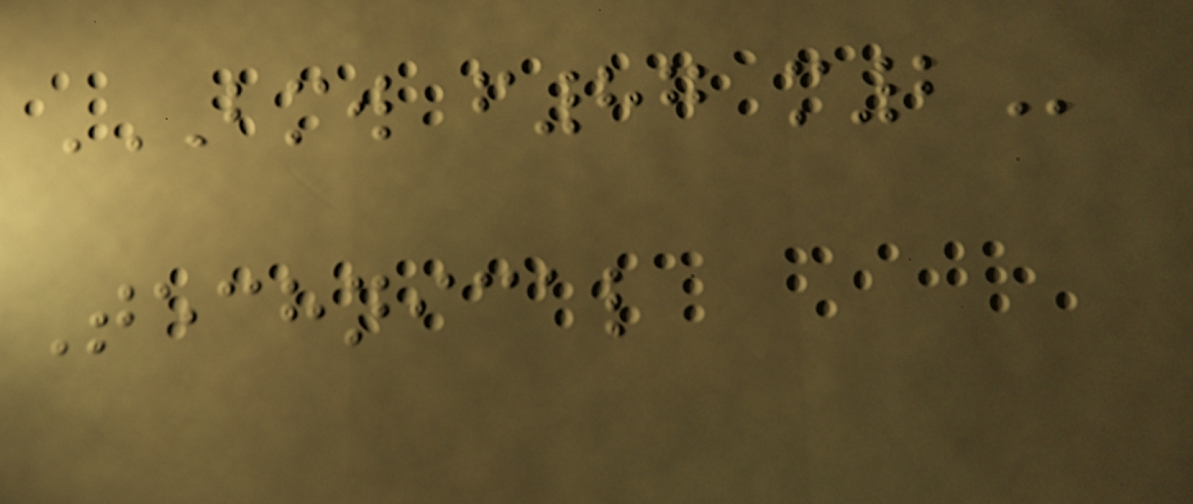BMW F87 M2
Technical
